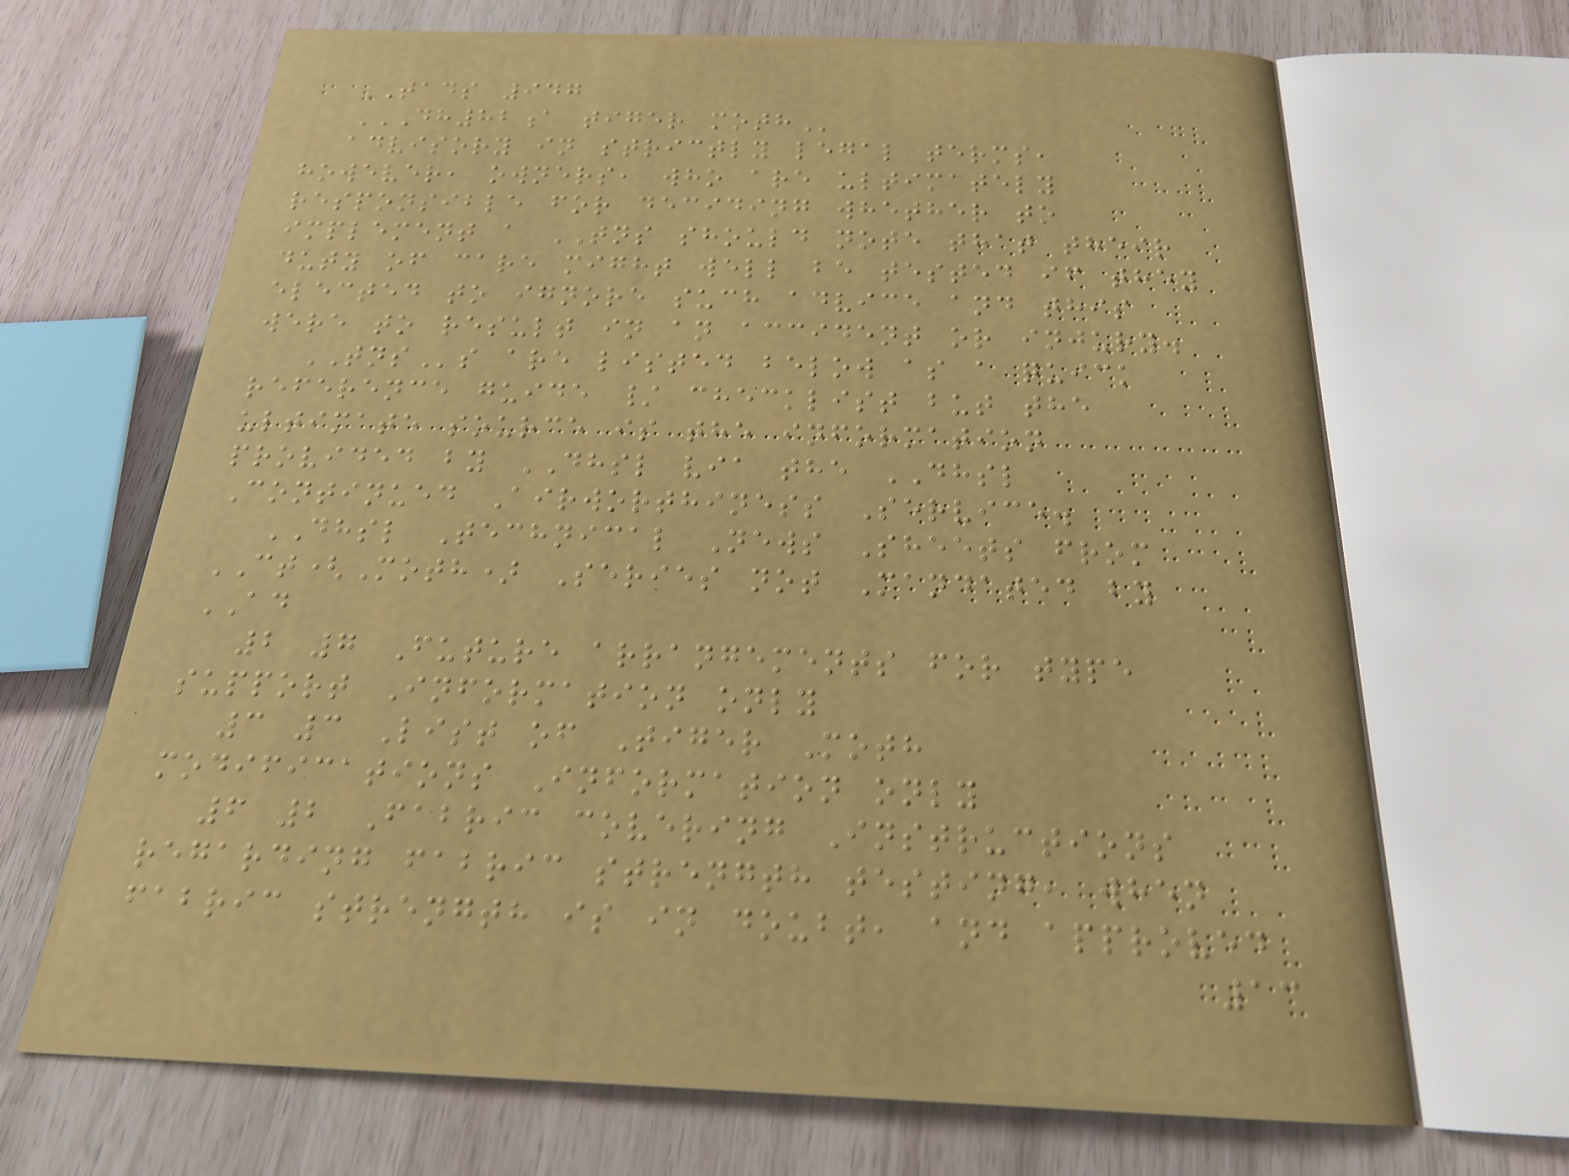TADS 947
DH82A TIGER MOTH
advisory in strictly legal terms,
however, owners, who are ultimately
responsible for deciding whether to
implement a TNS should note that their
duty of care might well be tested if they
elected to ignore such advice and this
were to result in an accident or injury.
TNSs are listed below as a quick
reference guide / checklist but the
ultimate source is the information
provided by DHSL via the DHSL
Continued Airworthiness Service.
DHSL Technical News Sheets from
CT(Moth) Series not Mandated by
AD
2 7 Future arrangements for type
support Information only
3 3 List of Tiger Moth
modifications Information only
6 2 Fabric covering Instructions
regarding fabric strength testing, when
fabric strength is in doubt, and approved
13
